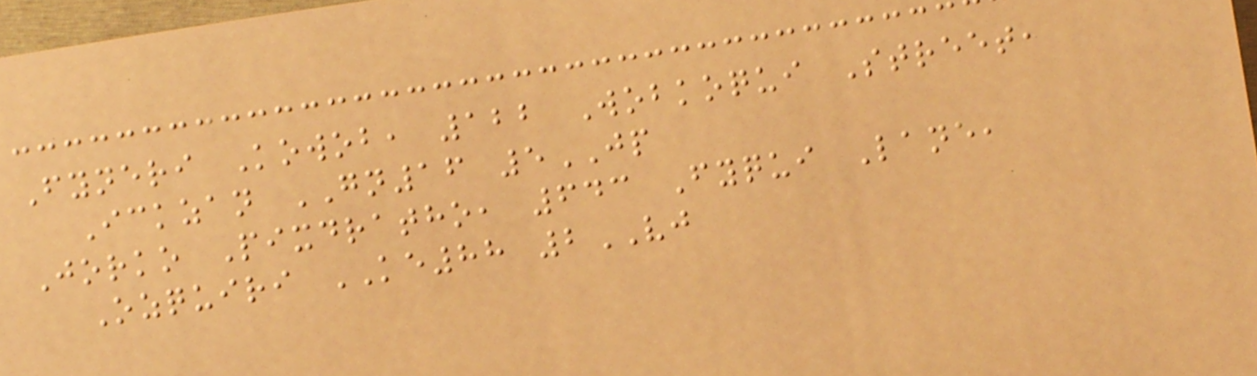Fyneri Kowob, 122 Wobkoqui Street,
Ickzan GN16 5JP
Jorko Pixdratho, 643 Fyqui Lane,
Ozquiri KE88 2VJ
